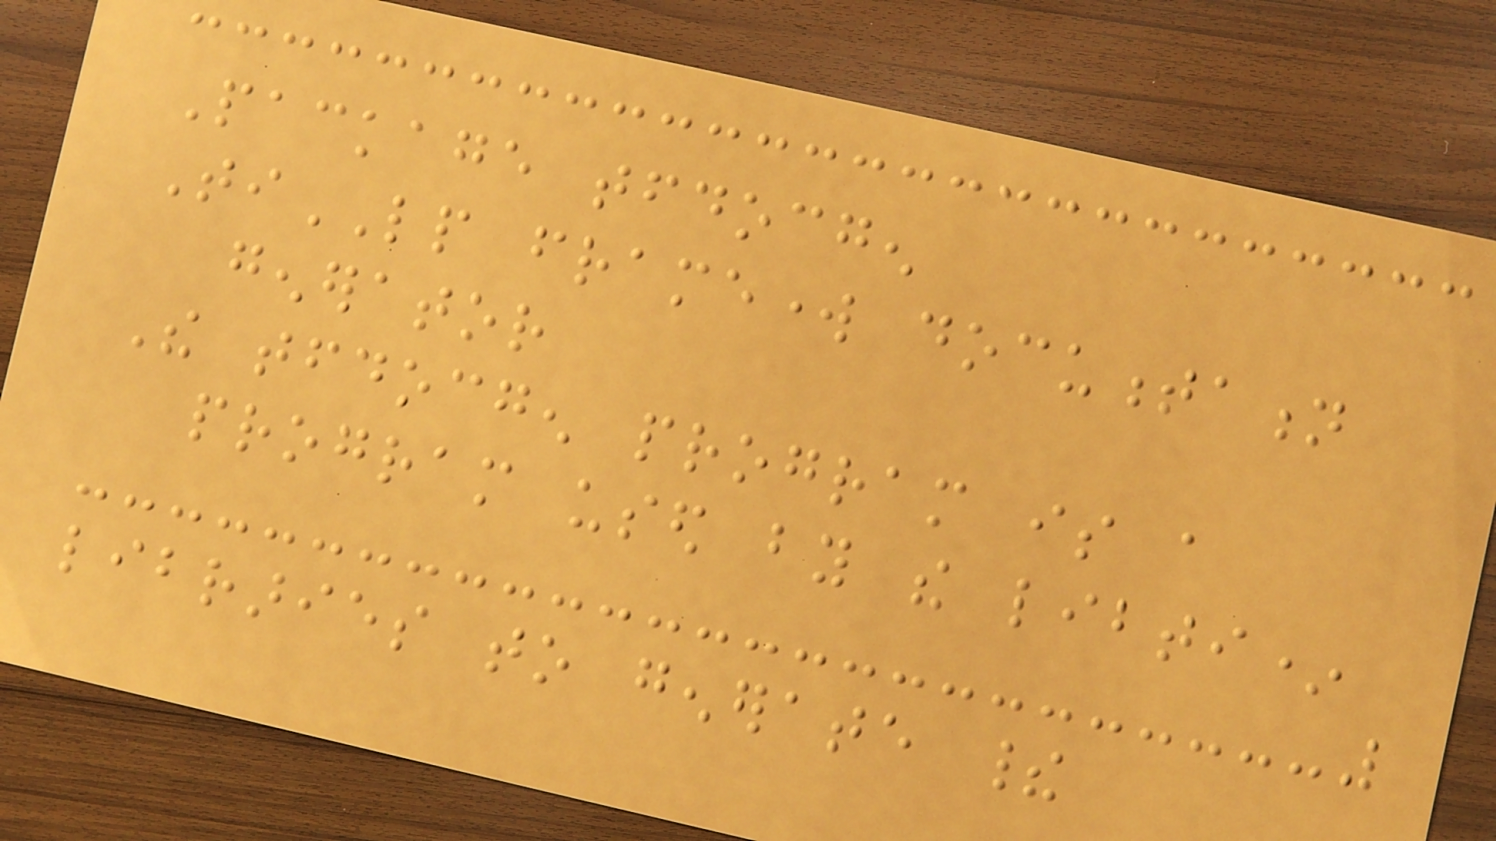Package tfdocgen
TiLP framework documentation
generator
The tfdocgen program is a
program used by the libti*
libraries to generate their
